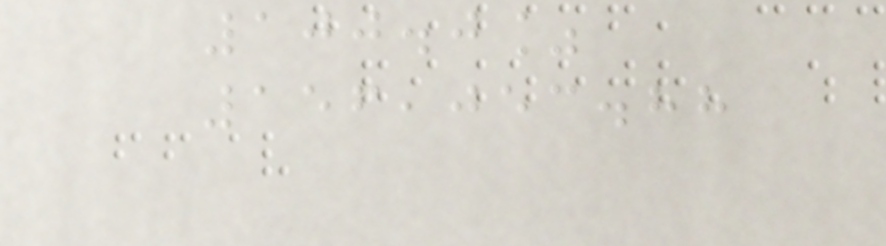100.0%
156,053.88
